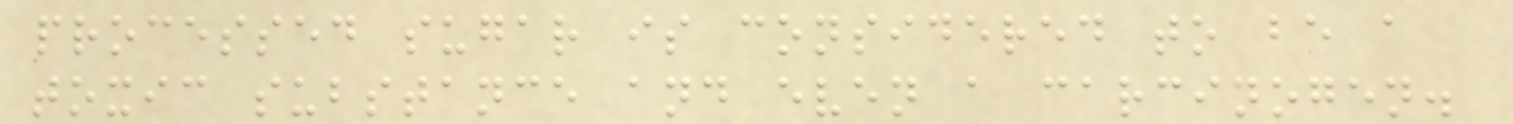processed sugar is considered to be a
toxic substance and even a carcinogen.
